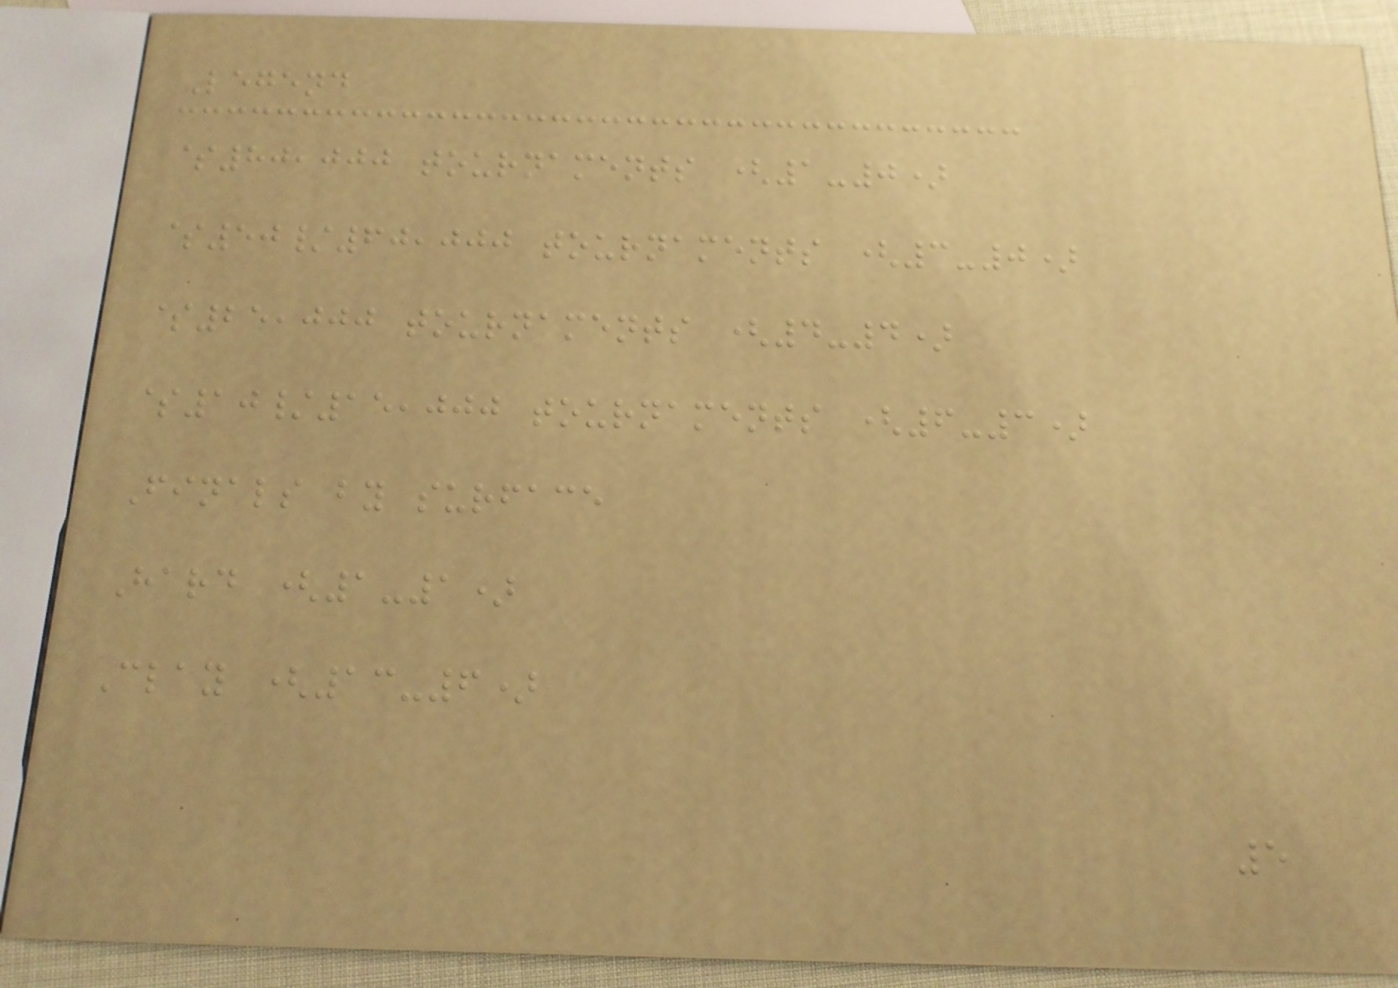Legend
$80,000 tournaments (1-0)
$50/60,000 tournaments (3-0)
$25,000 tournaments (4-4)
$10/15,000 tournaments (6-3)
Finals by surface
Hard (1-1)
Clay (13-6)
5
